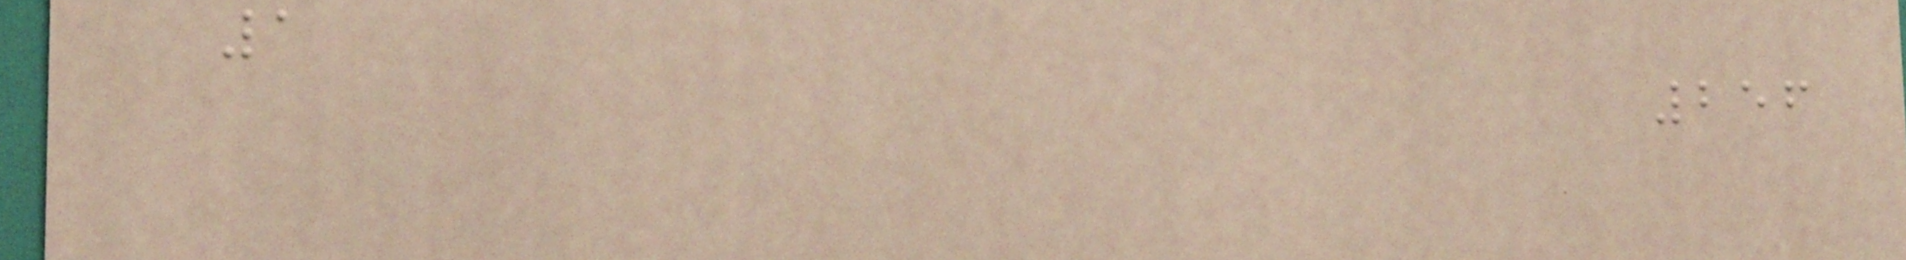1
256
